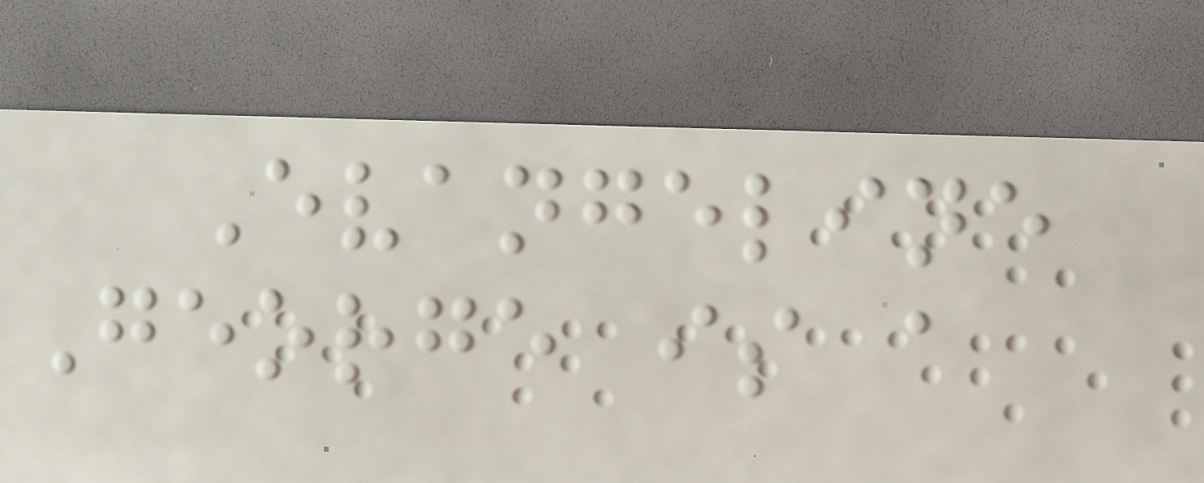Evangeline
George is a
